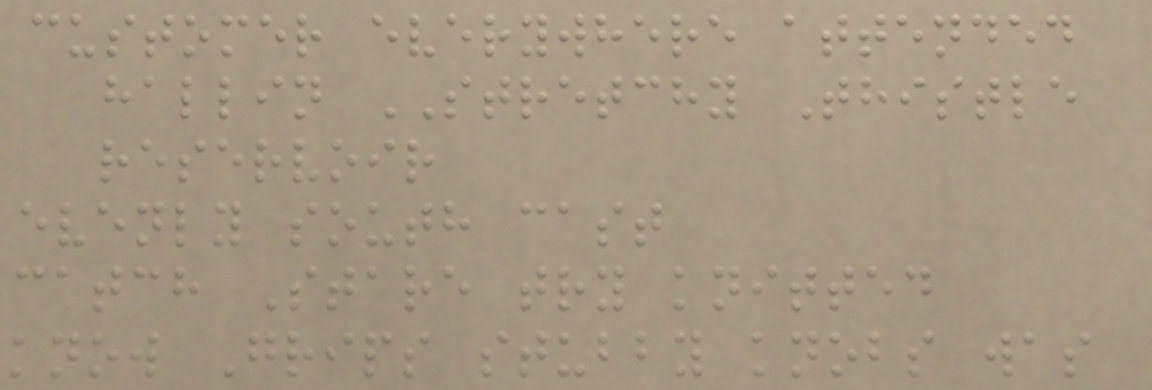customer everywhere attended
hallin STRETCHY Thistle
reservoir
evenly south cast
catch Stare try knitted
know Grips stubby knobs was
